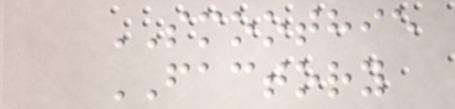SMOOTHIE
FACTORY
